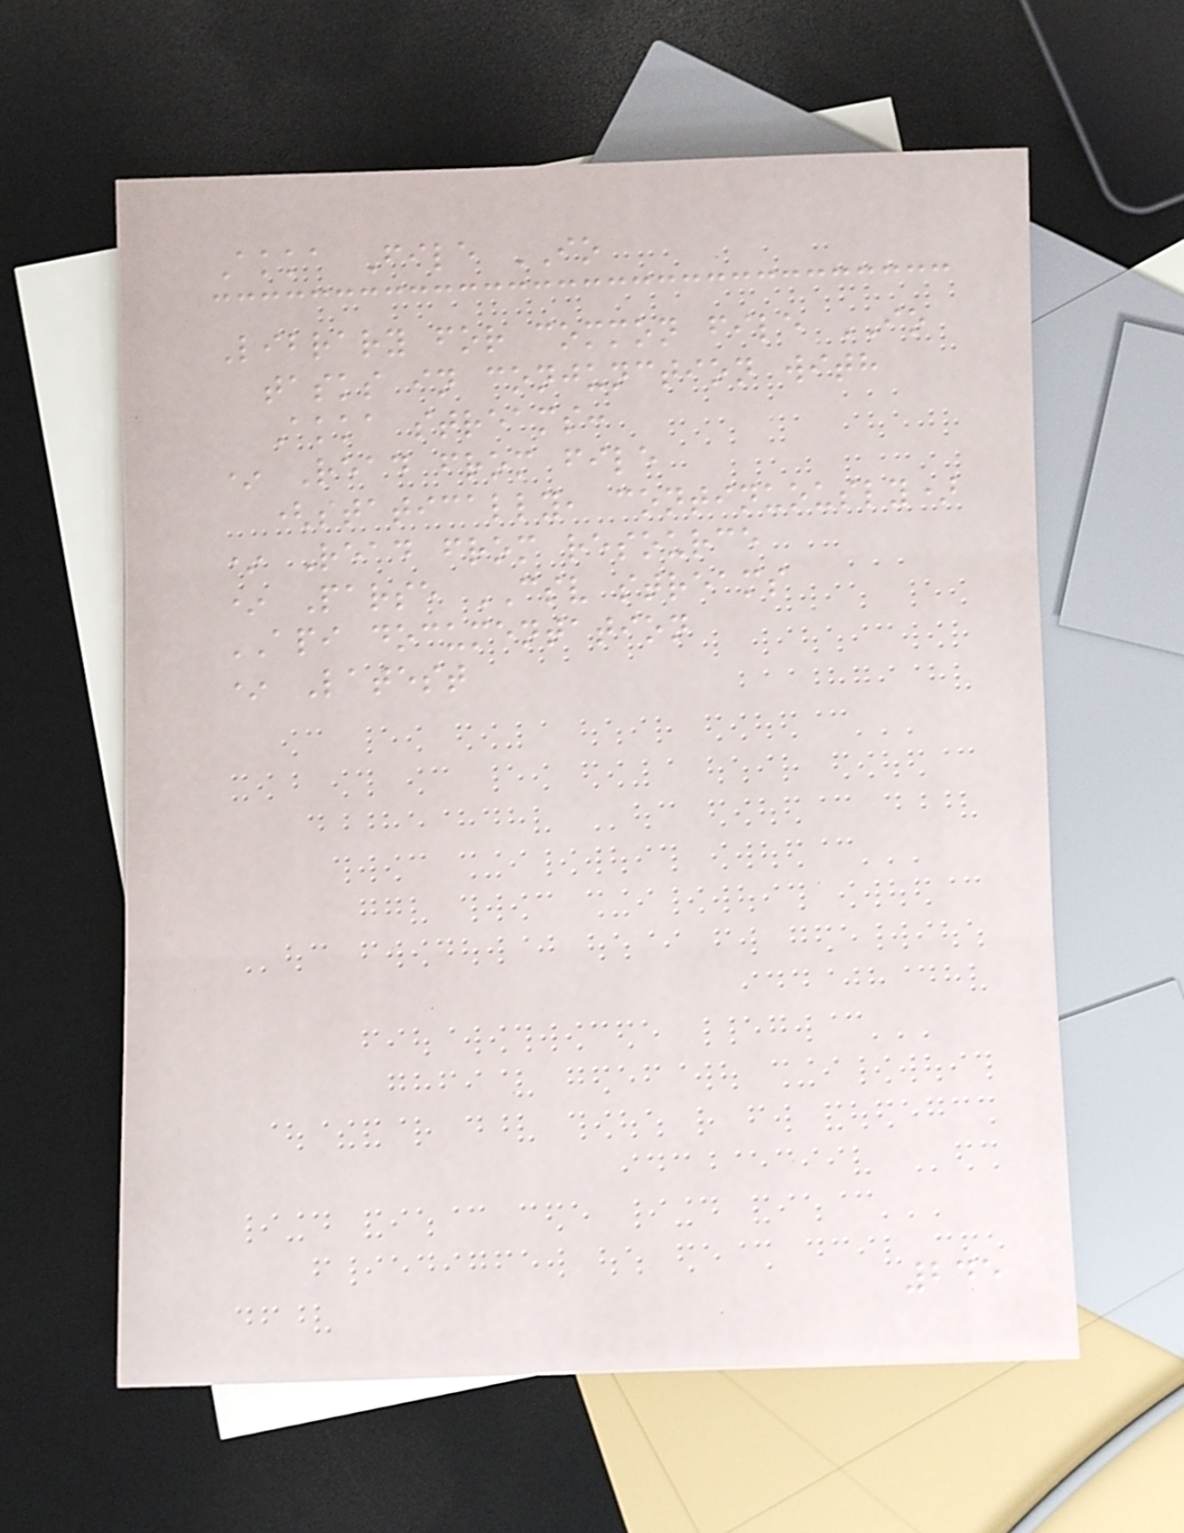Akka File IO
Library for common file IO
tasks in conjunction with
Akka streams:
* Read from file
(statically, continuously)
* Read from resource
* Parse CSV streams
API documentation
* Latest
245
